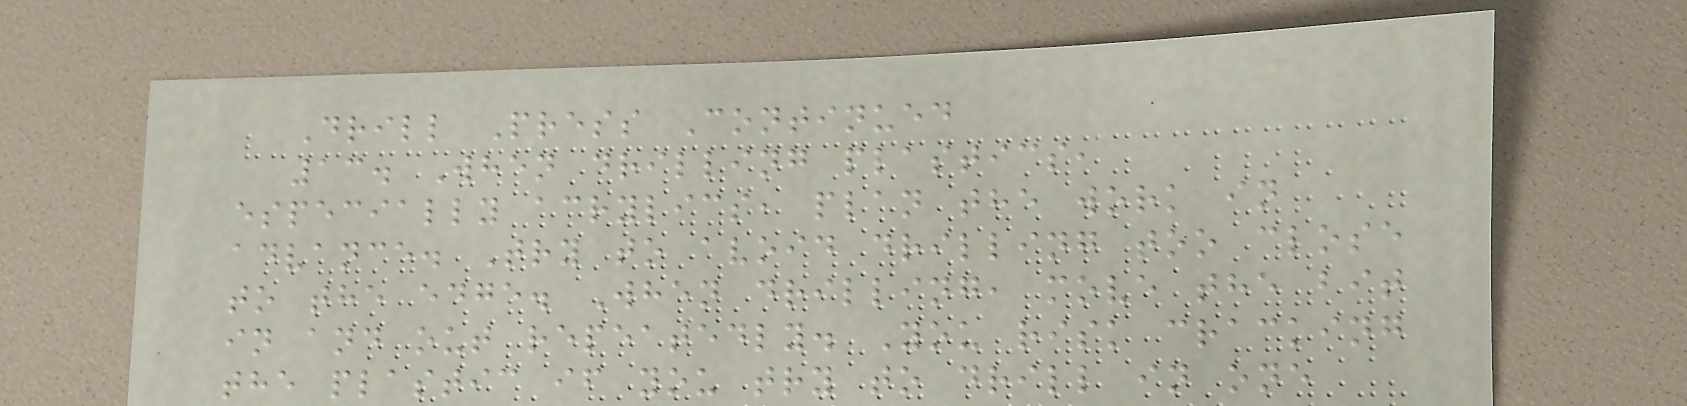Drill Press Continued
13. When drilling plastics,
especially acrylics, plan the work in
advance. Try to avoid drilling too close
to the edge. When drilling, move the bit
in and out repeatedly. You risk cracking
the plastic if you try to drill in one
